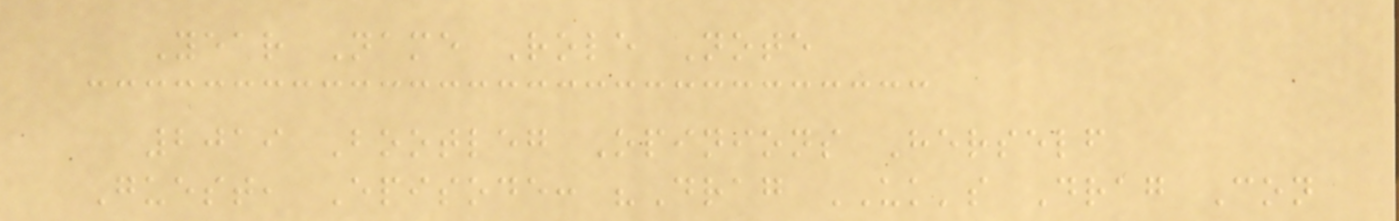Year Name Role Note
2019 Bootleg Opinions Herself
Guest, Episode: "Drag UK's Drag Con
